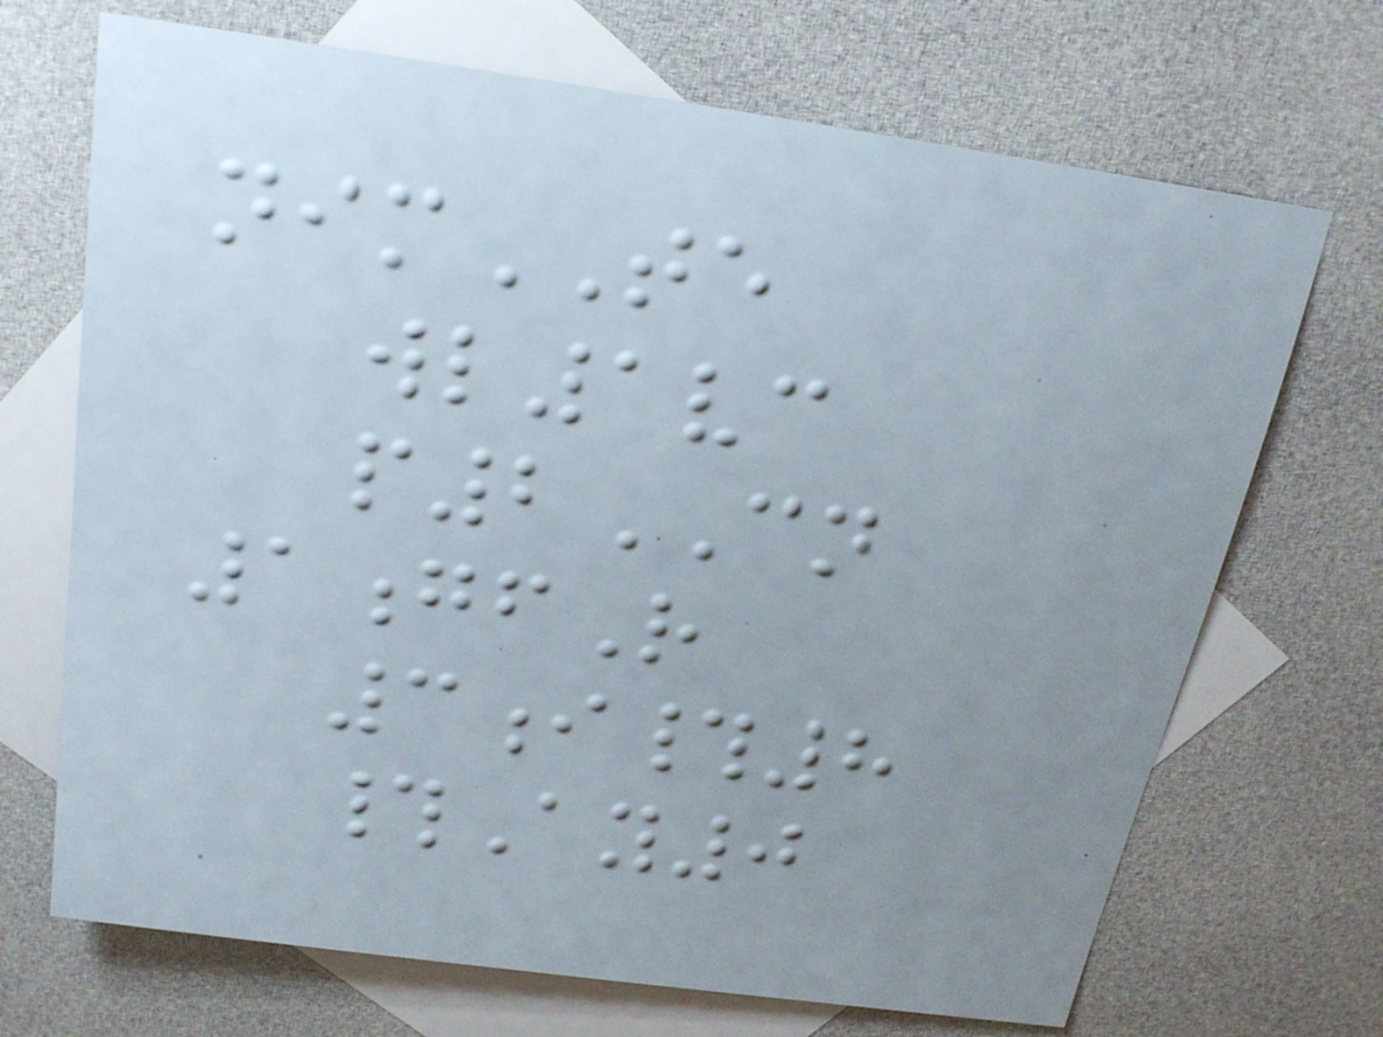nimTE
wl1vc
p2CN
1gfR
3i#8
#Ay0
